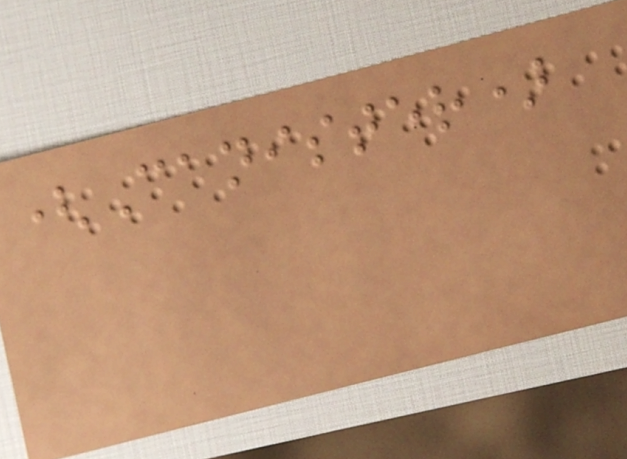(Canister)
